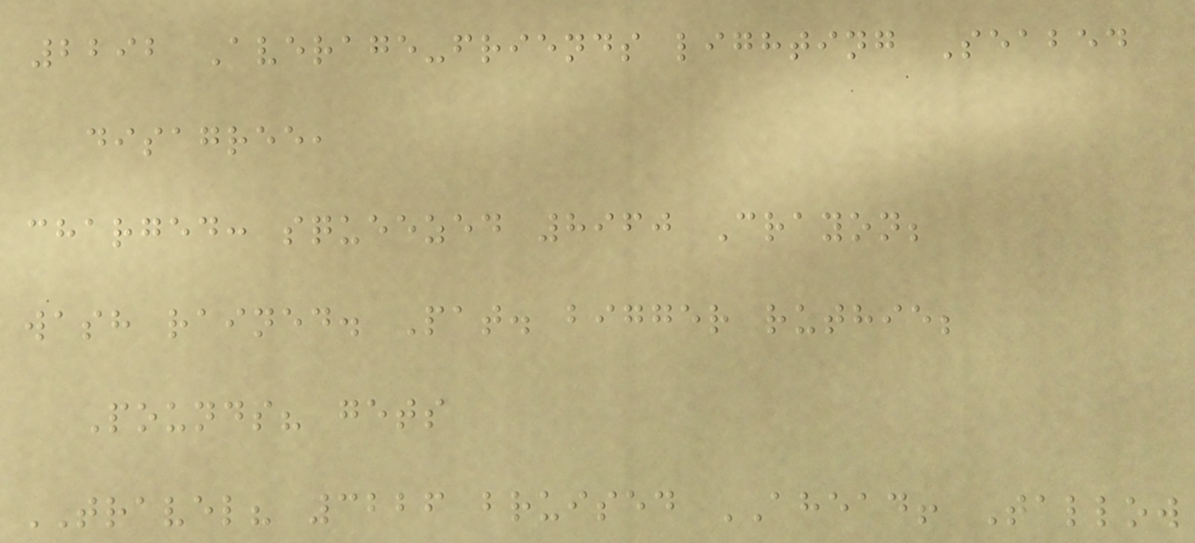2292 Average-friends lighting Seabed
disagree,
charged: squeezed 8960 Crayon;
wash rained. Pat. bigger ruthie;
Pounds? gets
TRAVEL? 3226 bruised AHEAD! Tallow
